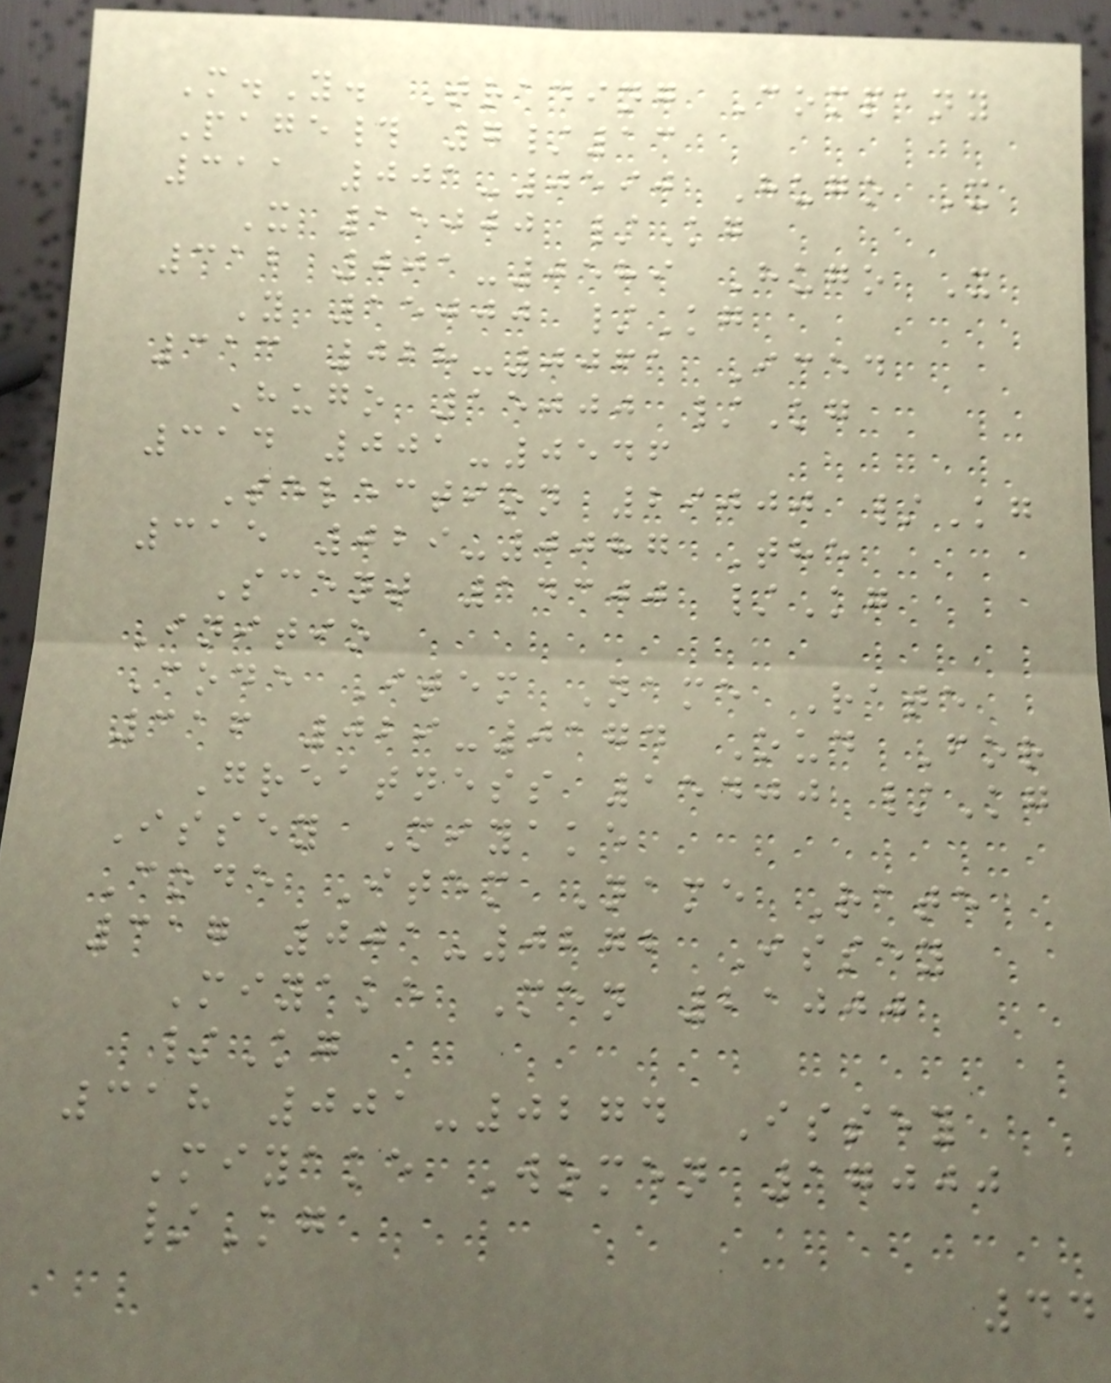M.Y. Trading Company
Page# 7/13
311 001-0590 Hugo X
X 15000 /Kg
312 001-0589 Hugo X
Y 15000 /Kg
313 028-0061 Iced
Hugo 15000 /Kg
314 001-0546
Selection 29000 /Kg
315 029-0087 The
Scent 14300 /Kg
Initio
Code Item Name Rate
316 029-0174 Oud For
Greatness 15400 /Kg
Issey Miyake
Code Item Name Rate
317 001-0272 Issey
Miyake Men 21000
/Kg
318 001-0274 Issey
Miyake Women 17000
/Kg
44
